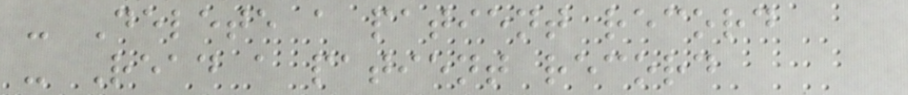- Delete a patient record
- Read a patient record
